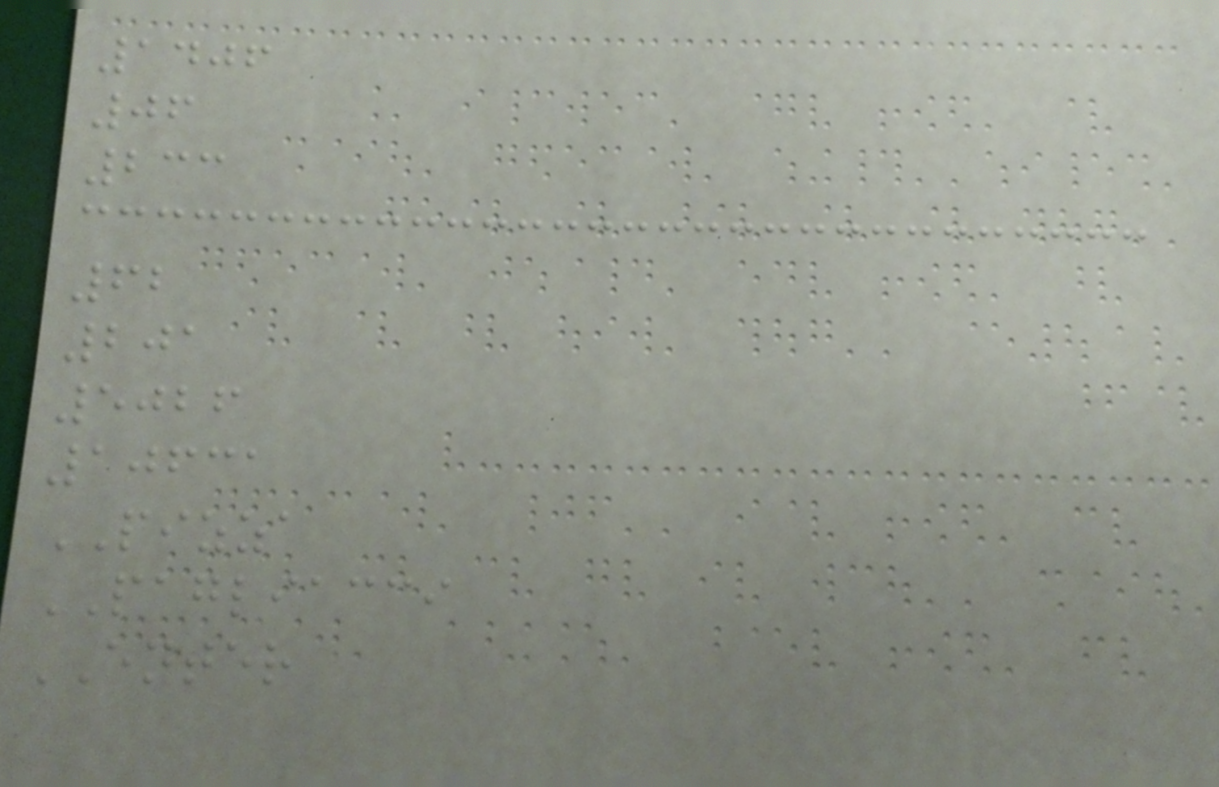1406
06
233
62
201
5026
10631
PIZZA
PAGLIACCI
ENTER
